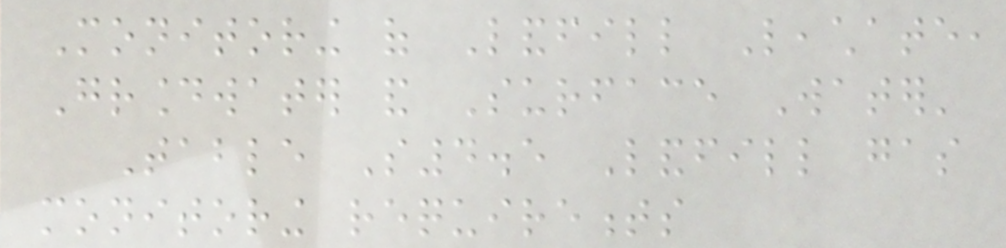Monitoring of Landfill Leachate,
Groundwater and Surface Water'
Table S4.5 Landfill gas
monitoring requirements
